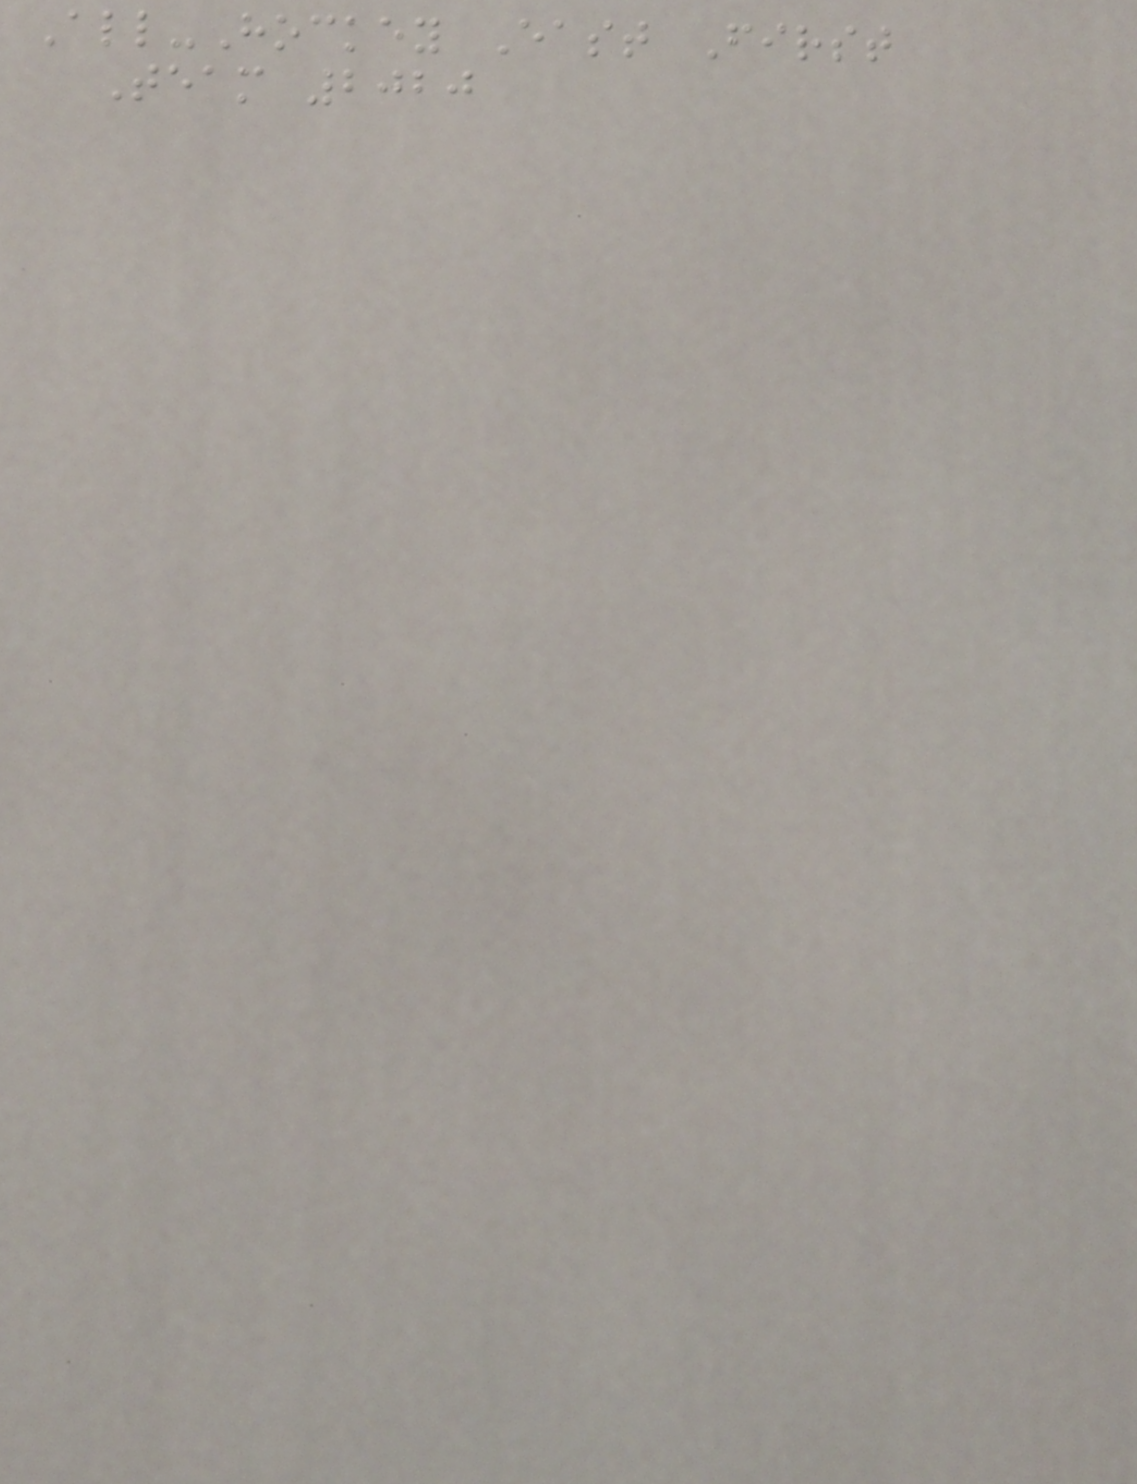All-Hockey East First
Team 2020
